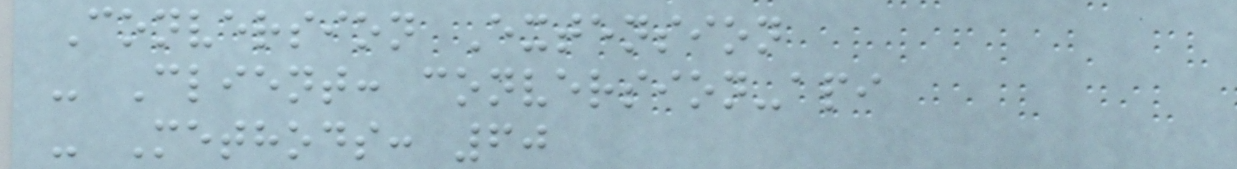Conversion Extension
- Client: conversion-api
- Methods: 60
